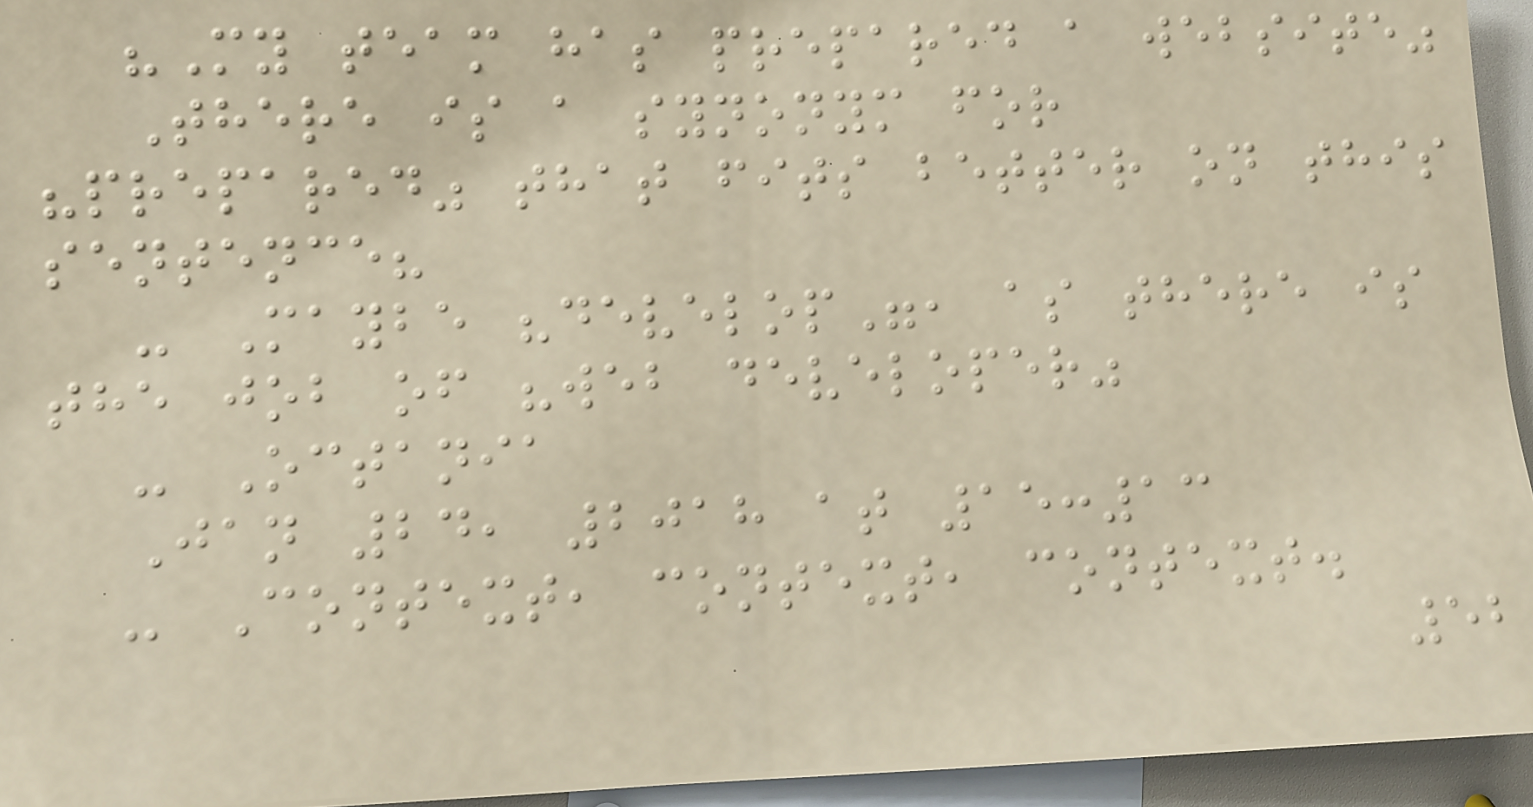"My team has prepared a website"
There is a synonym for
"prepared" that fits better on this
sentence?
- Maybe "develop", as there is
the job of "web developer"
- Octania
Jan 24, 2018 at 15:13
- Context, context, context.
52
